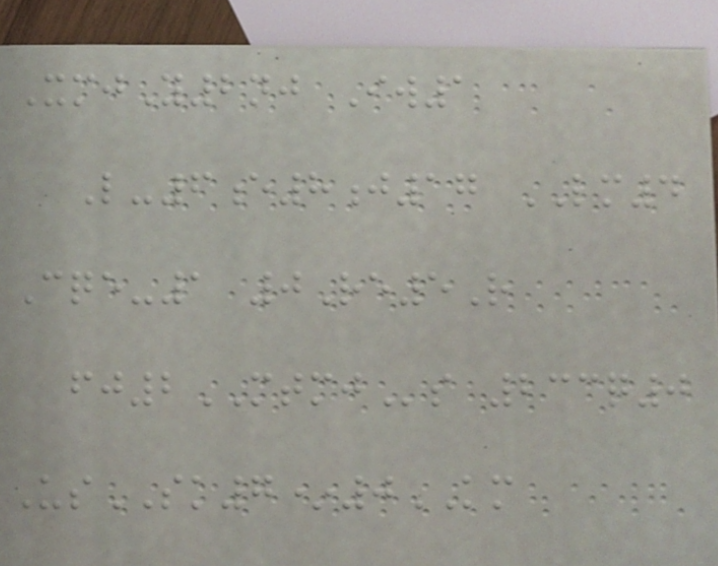XmjY2nj Iw1
L-6e8j17 LM4
Cqe-1 0Re5R
fj2MTMJs 233q0
UsSK7*0KM
